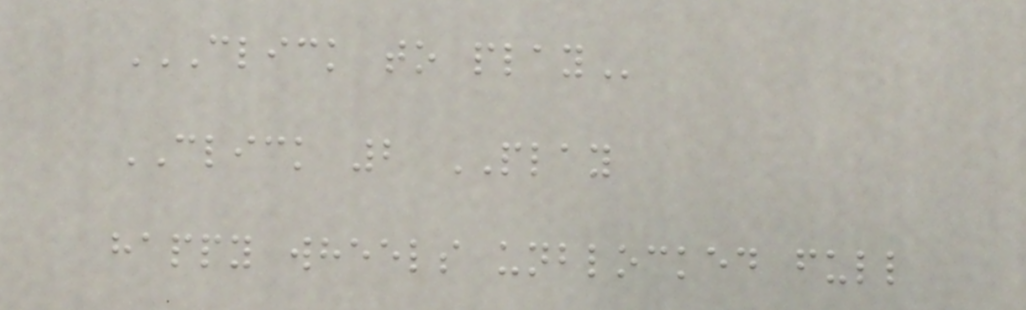CLICK TO PLAY
CLICK 2 PLAY
happy wheels unblocked full
